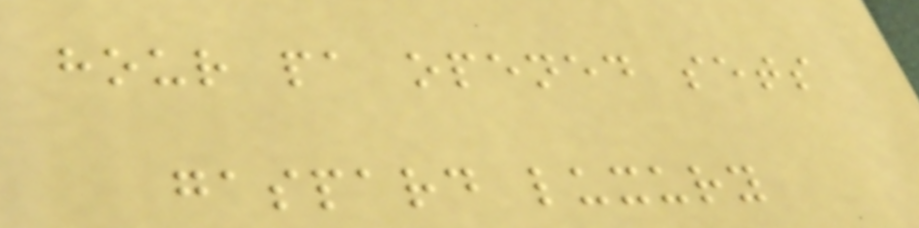hour pa opened sets
gaspard luxury
